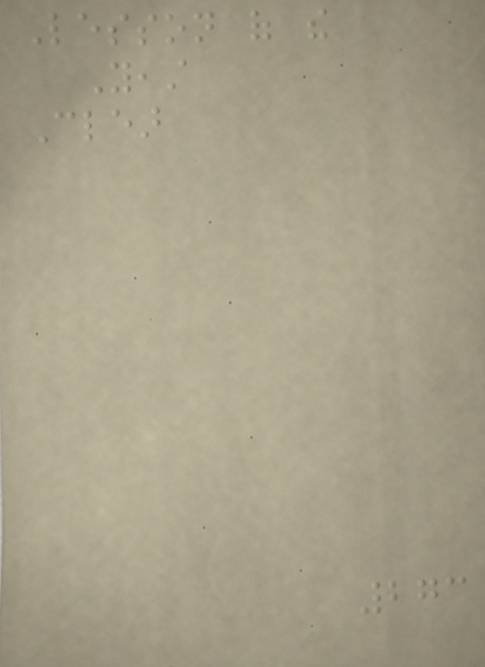Lesson of the
Yeast
Clear
273
